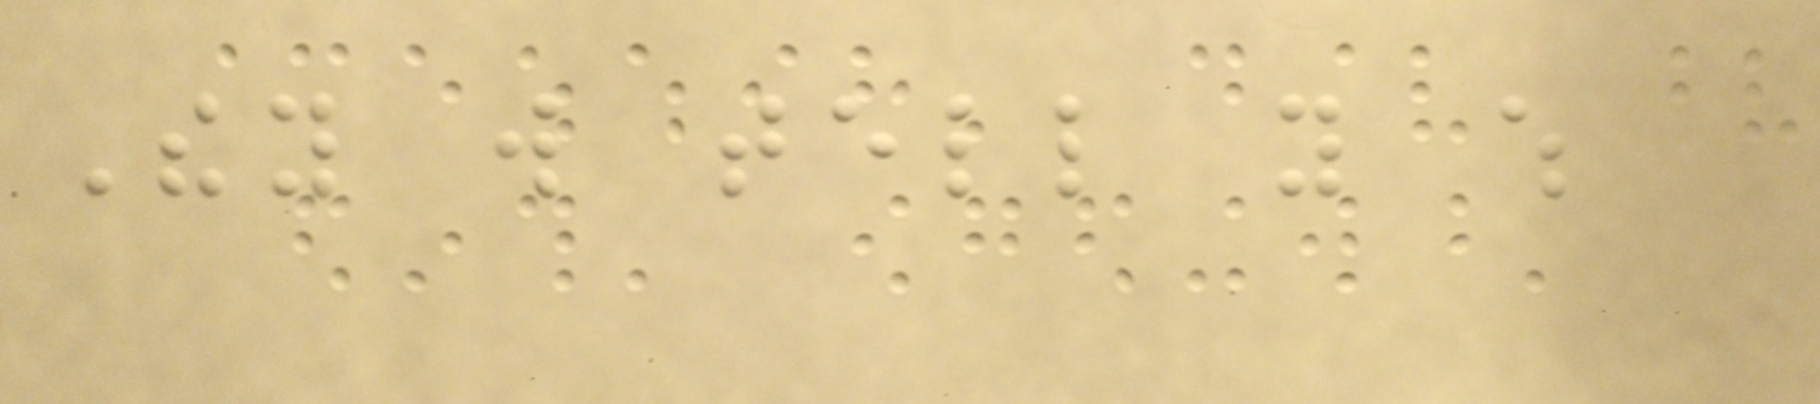They will tell you which
